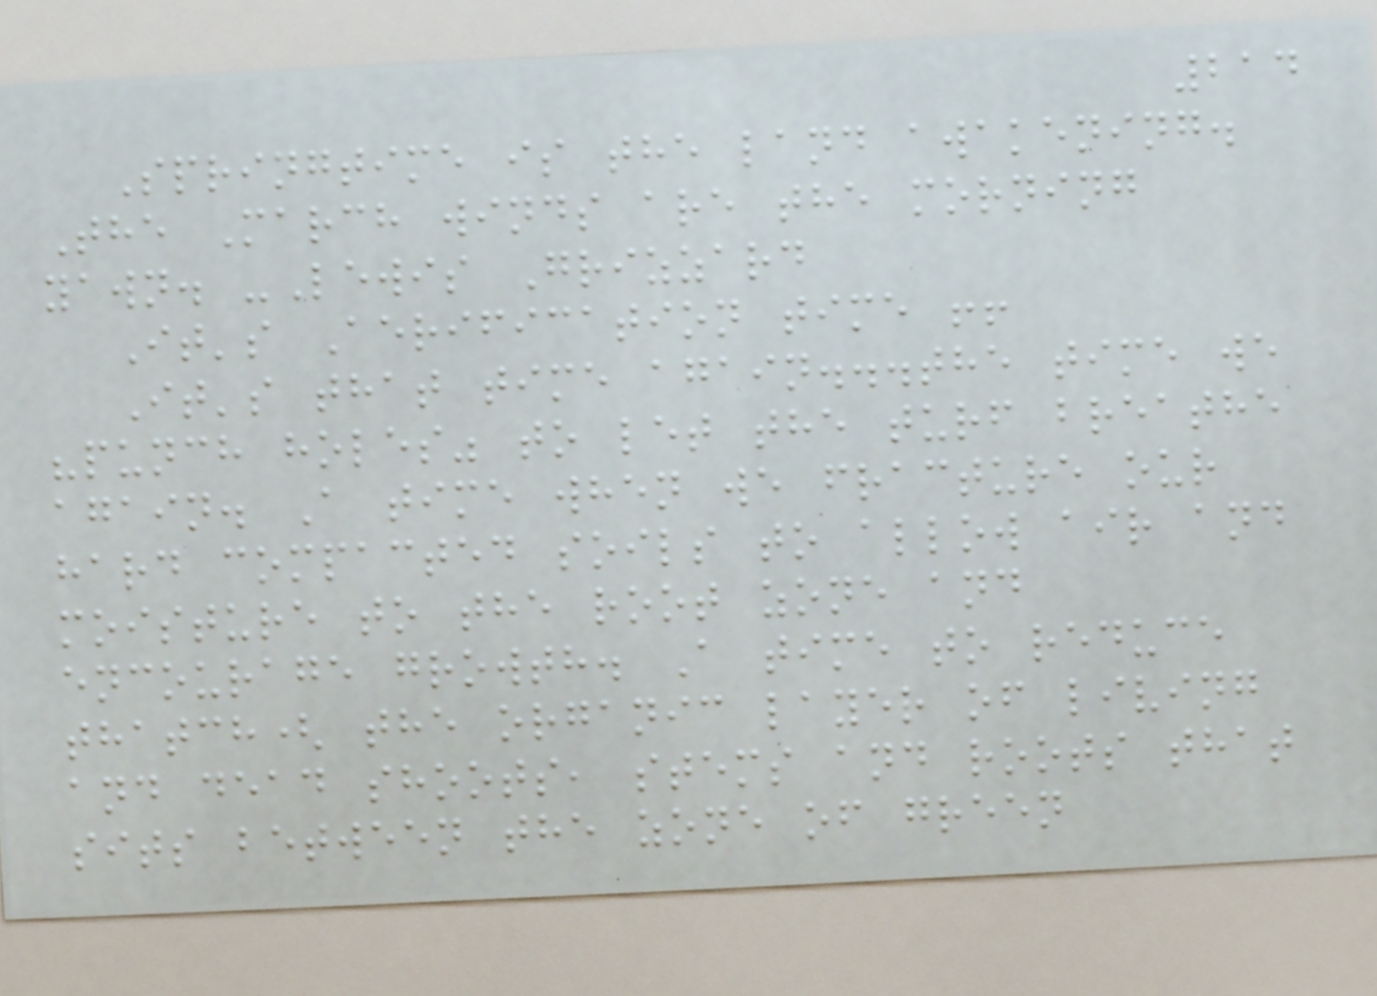214
Springtime is the land awakening.
The March winds are the morning
yawn. -Lewis Grizzard
It's Aerification time !!
It's that time again...the time we
"punch holes" to let the turf breathe
again. A time when we fracture our
hard compacted soils to allow air and
moisture to the root zone and
encourage growth. A time to reduce
thatch( the organic layer of living
and dead shoots, stems and roots that
sits between the zone of green
